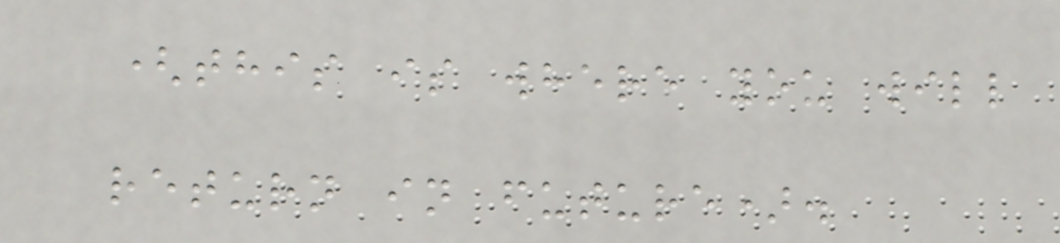(this is where you will
return in future).
